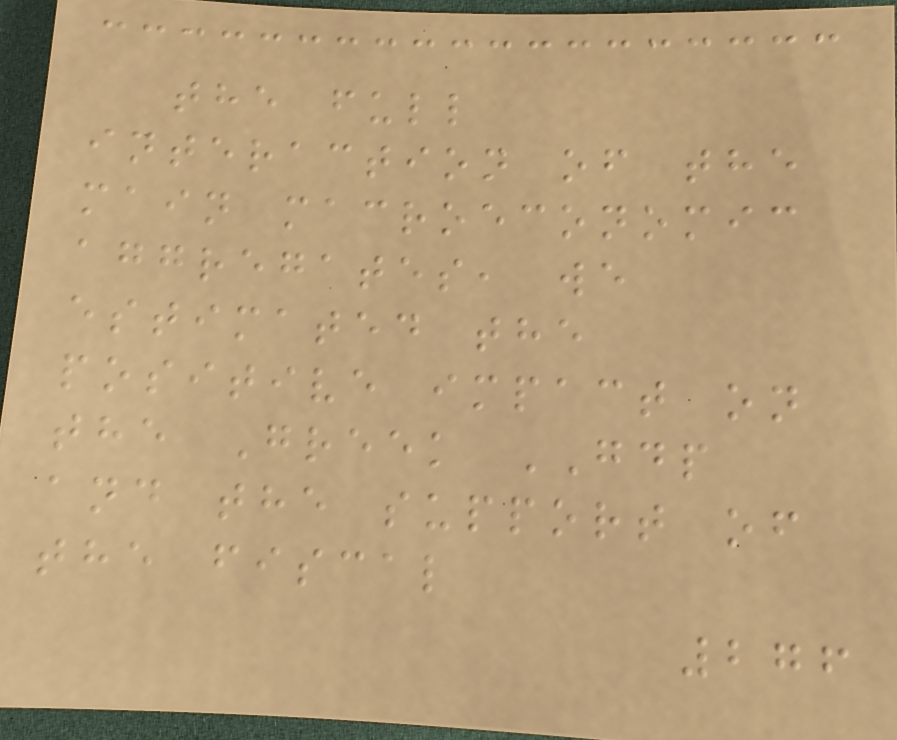the full
interaction of the
main macroeconomic
aggregates, we
estimated the
positive impact on
the Greek GDP
and the support of
the fiscal
276
